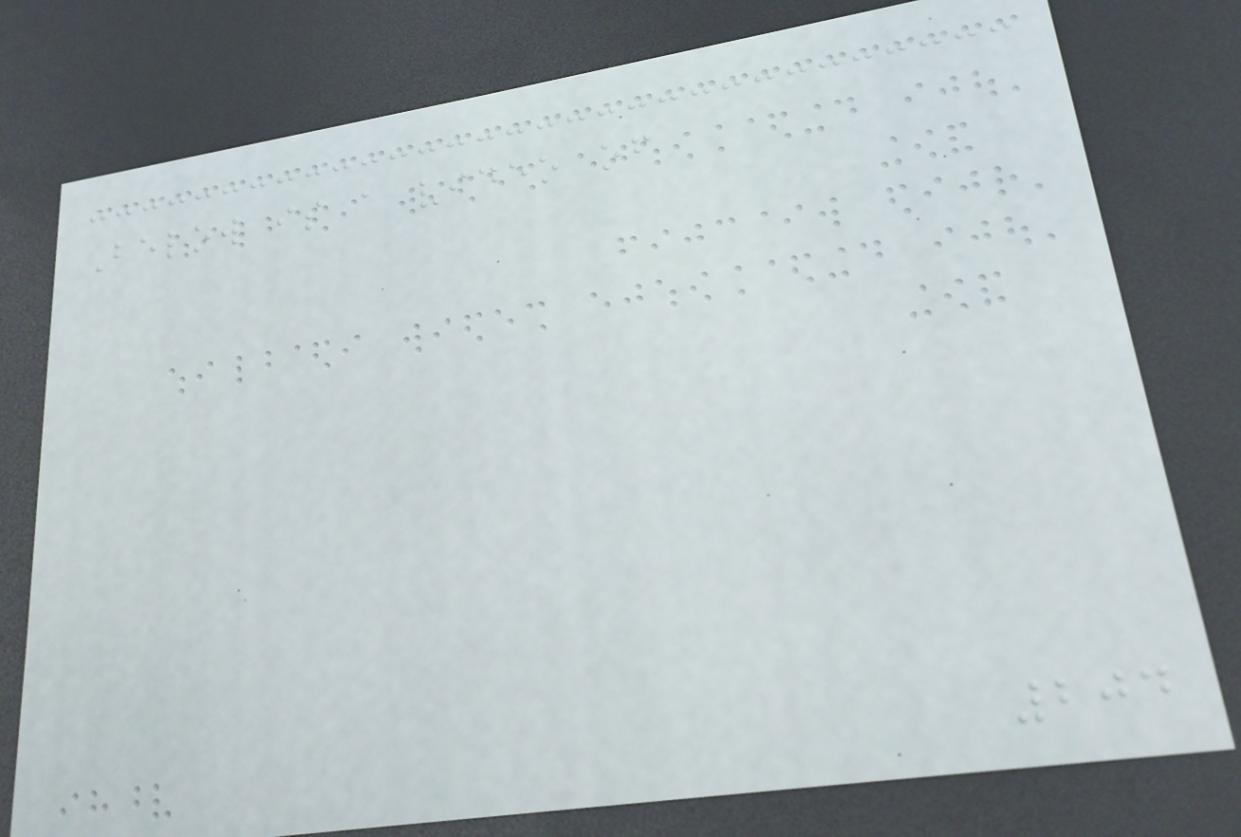Below is a video of
204
